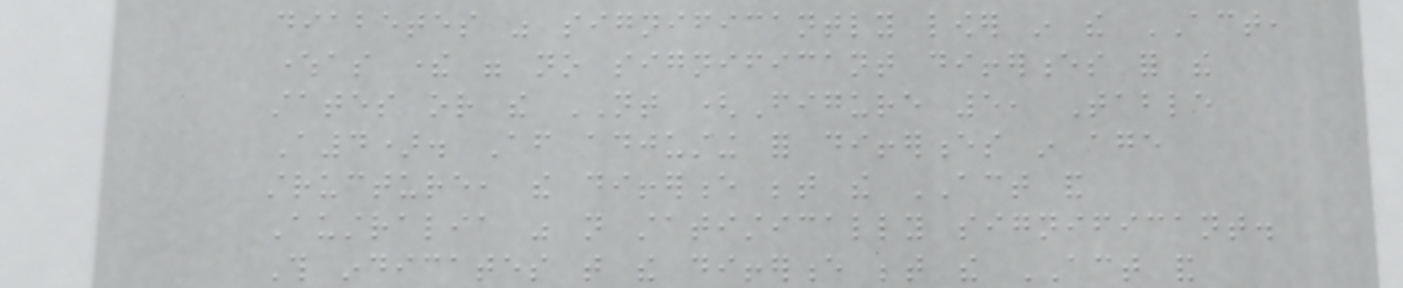diabetes was significantly lower in the ACT,
whereas there were no significant differences for the
states or the NT (Figure 5, Table
A4). After adjusting for differences in age
structure, the difference between the ACT and
Australia was not statistically significant.
This indicates that the difference between the ACT and
